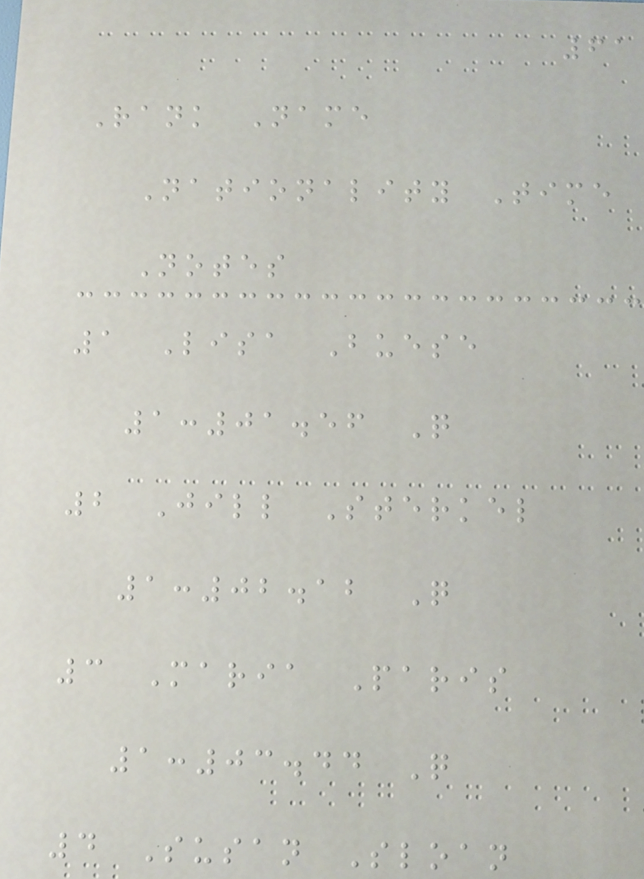61
Rank Name
Nationality Time
Notes
1 Lisa Buese
1:01.56 Q
2 Jill Sterkel
1:02.12 Q
3 Maria Paris
1:03.44 Q
4 Susan Sloan
